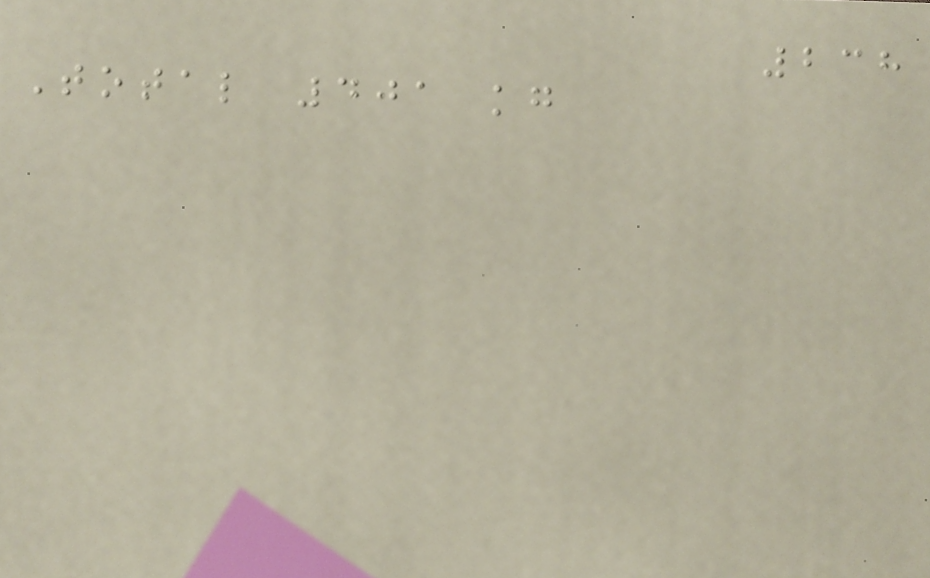238
Total 401 kg
